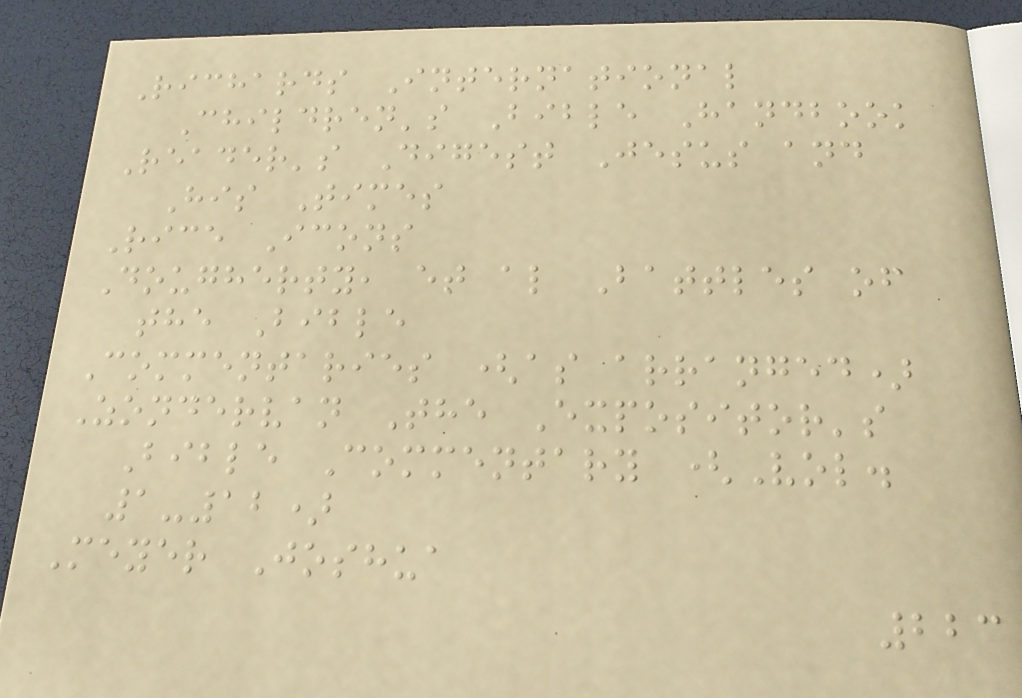Richards International
Children's Bible Handbook
Reader's Digest Jesus and
His Times
Rice Icons
Dougherty, et al Battles of
the Bible
Commentaries (as arranged)
Zondervan The Expositor's
Bible Commentary (Vol.
1-12)
Meyer Joshua
223
